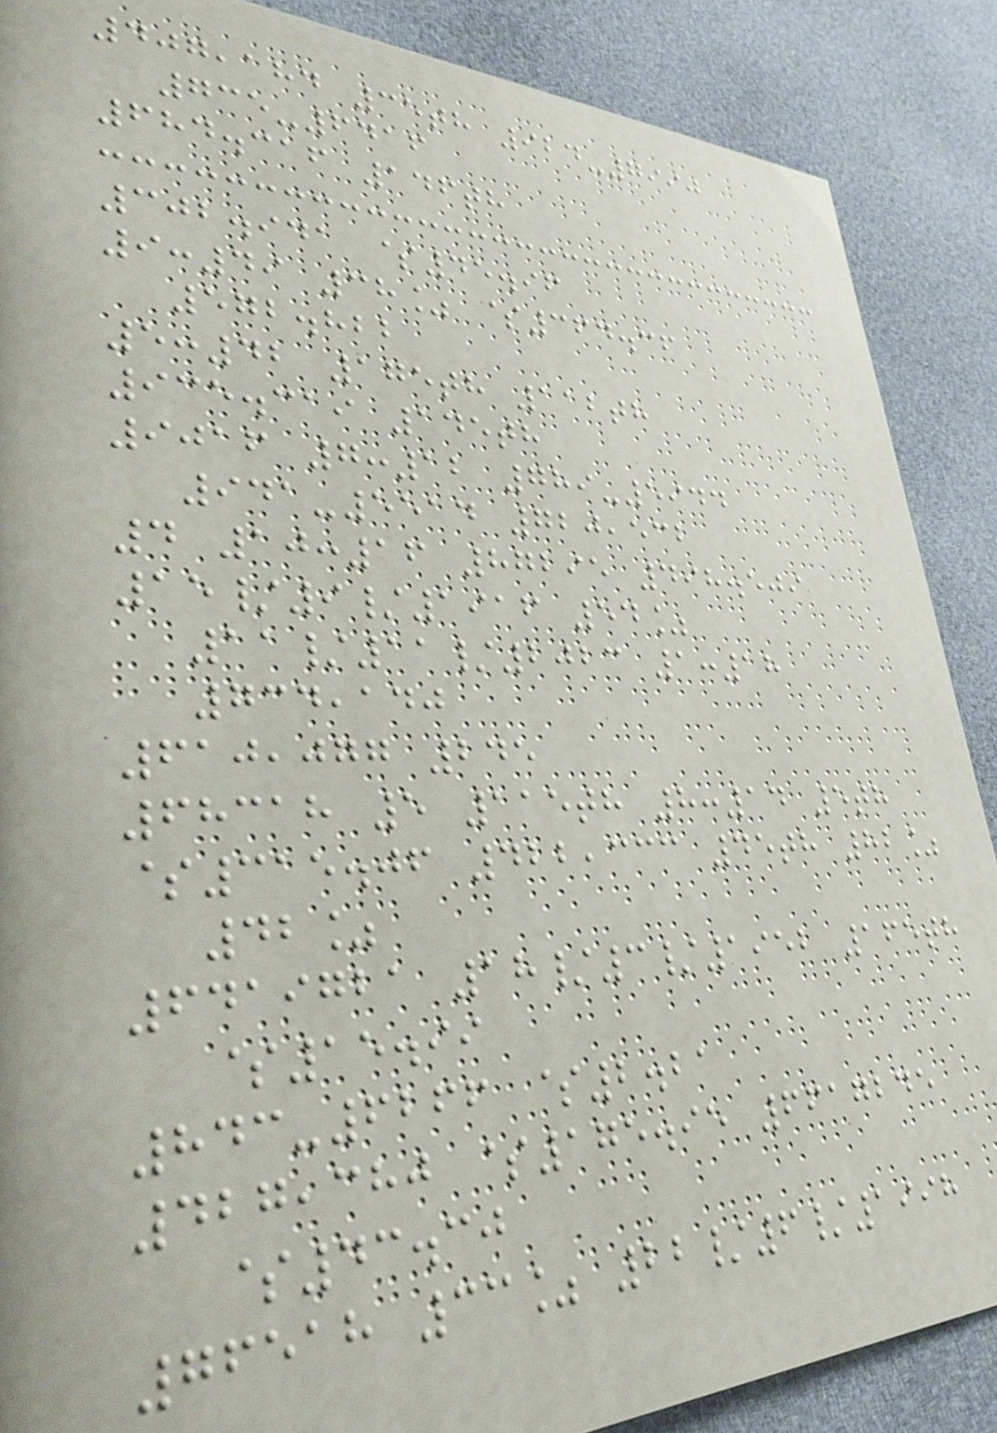407,184 35th 924-7990
735-6416
684.316 146th
302.941 $45.96
9:49 38% $364.36
572.822
5:42 175th 112th
935.319 145th
9016 7:12 789-5944
941-5514 720,532
4 10:16 87295 498.509
15/9/1916 54%
11/11/2023 1:18
734,140
610,077 245
68318 5 115th 8:14 5th
$315.06 422,333 45th 82%
42%
6419721 18/3/1952 165th
$15.99
843-6266 $2.21
427,380 $175.95 6617245
$43.30
76518 33% 22/6/1998
